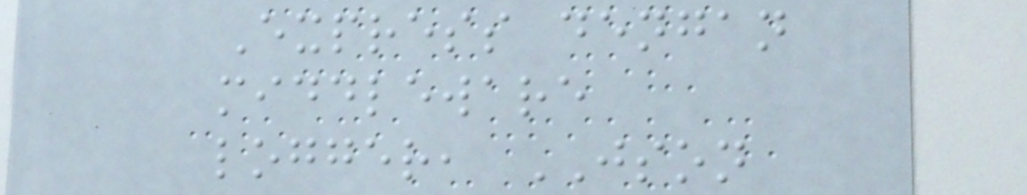Express dengan
middleware
logger, JSON
